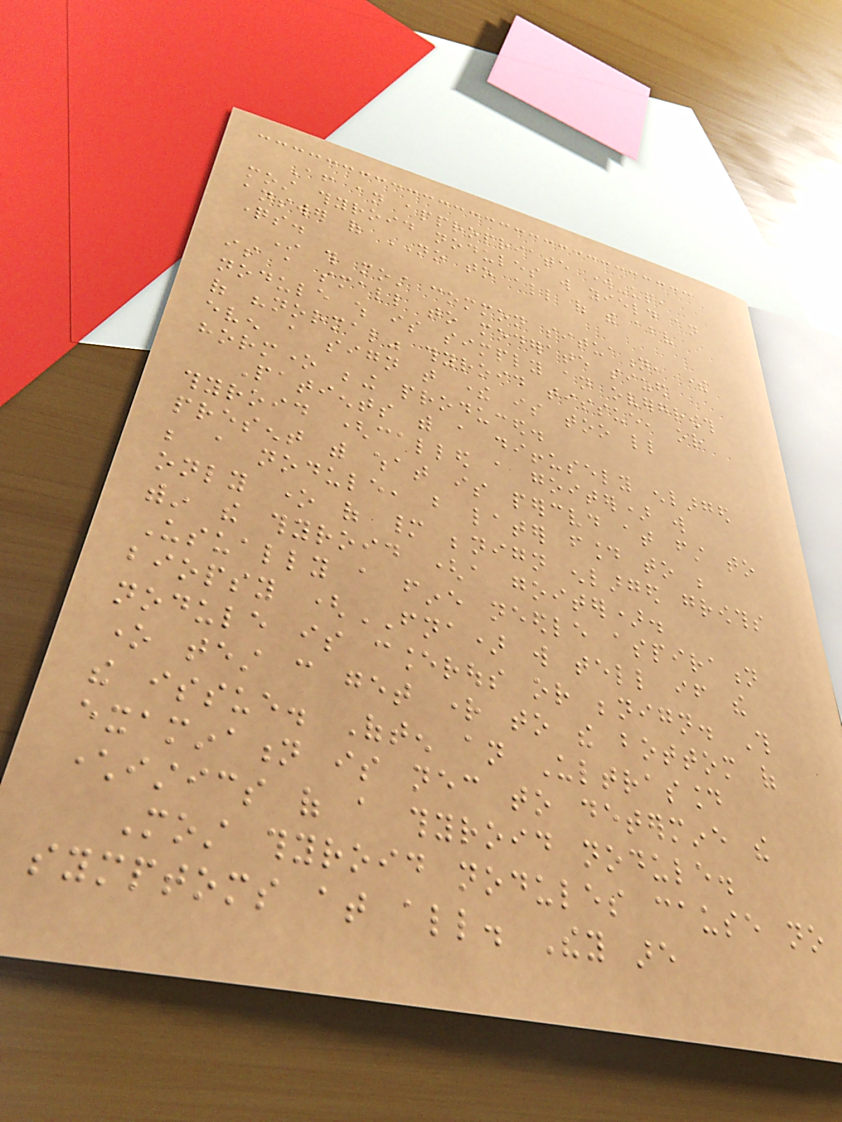After an appropriate work-up,
most thyroid nodules will yield an
answer of NO to all of the above
questions.
In this most common situation, there
is a small to moderate sized
nodule which is simply an overgrowth
of "normal" thyroid tissue, or
even a sign that there is too little
hormone being produced.
Patients with a diffusely enlarged
thyroid (called a goiter) will
present with what is perceived at first to
be a nodule, but later found to be
only one of many benign enlarged growths
within the thyroid (a goiter).
Usually a fine needle aspiration
biopsy (FNA) will tell if the
nodule is cancerous or benign. This
one test can get right to the bottom of
the issue. Often an Ultrasound
examination is necessary to determine the
characteristics of a thyroid nodule.
Most thyroid nodules cause no
symptoms at all. They are
